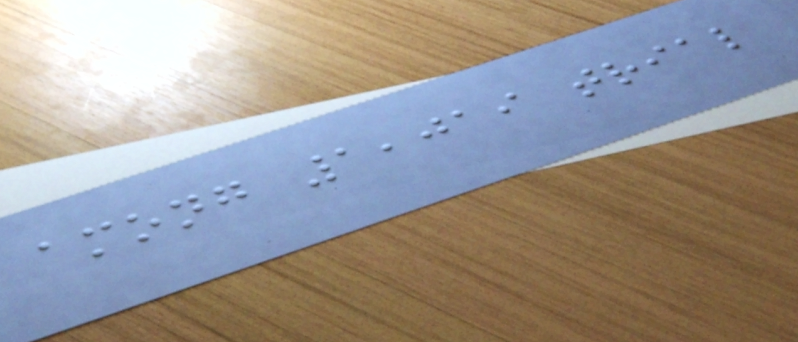among 1,019 trial
